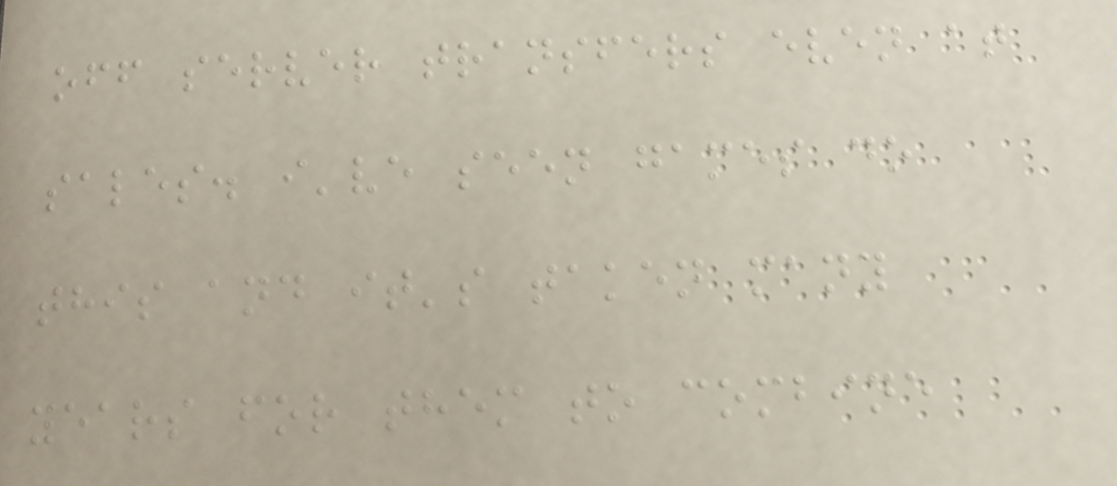off server transfers even at
sales. i've seen games do
this and it's taken many
years for them to combine
